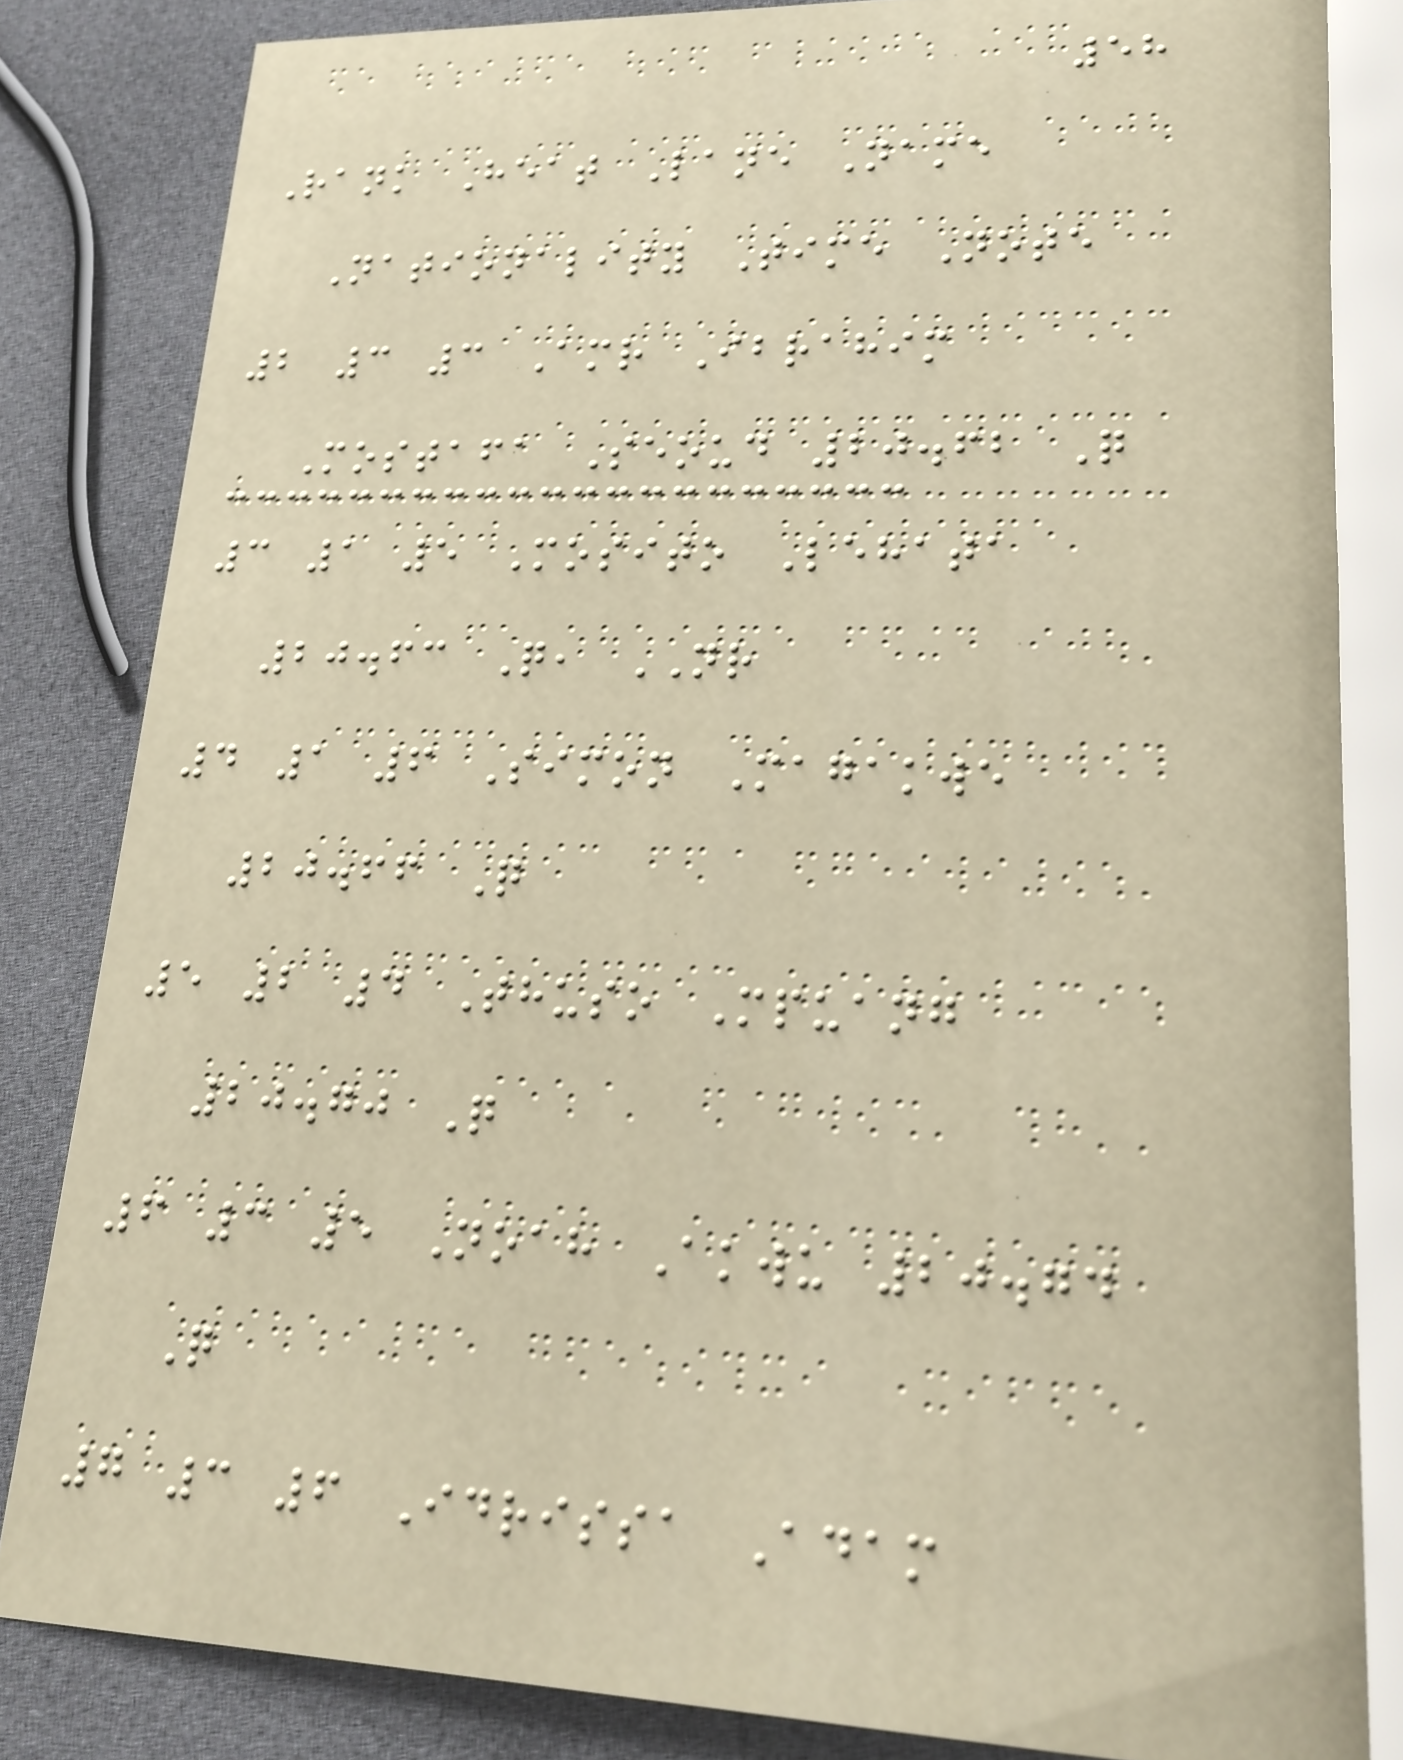58
Rank Heat Lane Name
Nationality Time Note
2 3 3 Amr Ibrahim
Mostafa Seoud 20.62 Q
3 1 5 Mosito Lehata
20.63 Q, NR
4 1 6 Simon Magakwe
20.66 Q
5 2 4 Thuso Mpuang
20.70 Q
6 3 5 Noah Akwu 20.74
Q
7 3 6 Idrissa Adam
